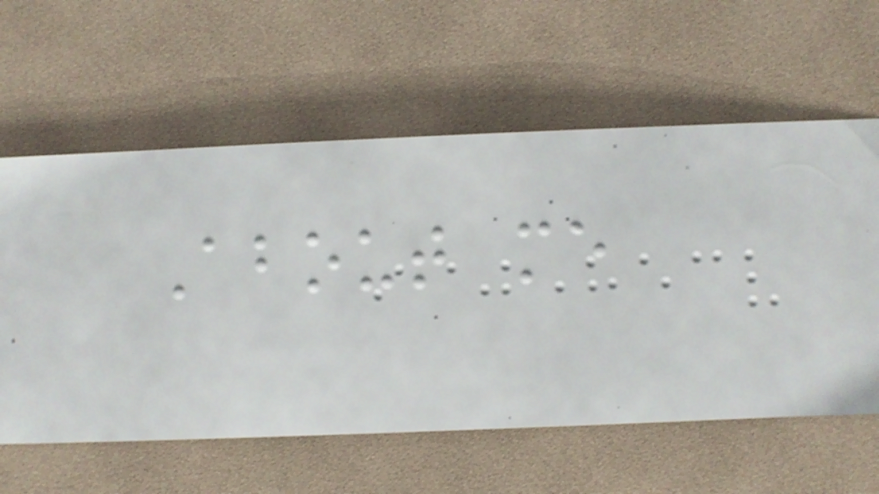About me
